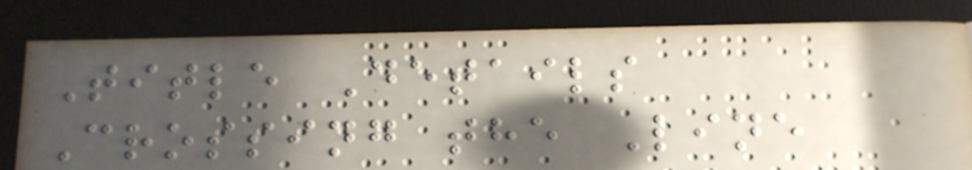Title Details
Crossing the Line
